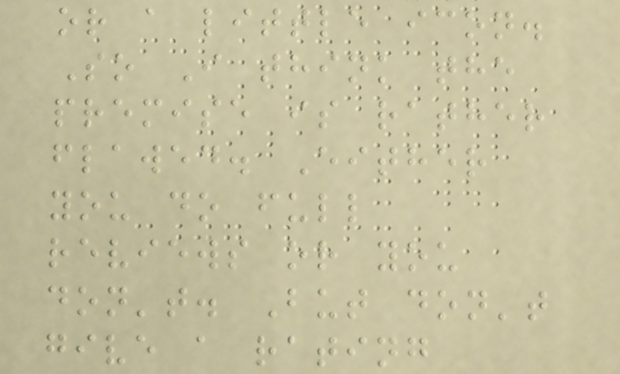or a little icon.
So I think the
premise is rather
flawed. Either
you do full
reviews or you
don't. But don't
give a rating
